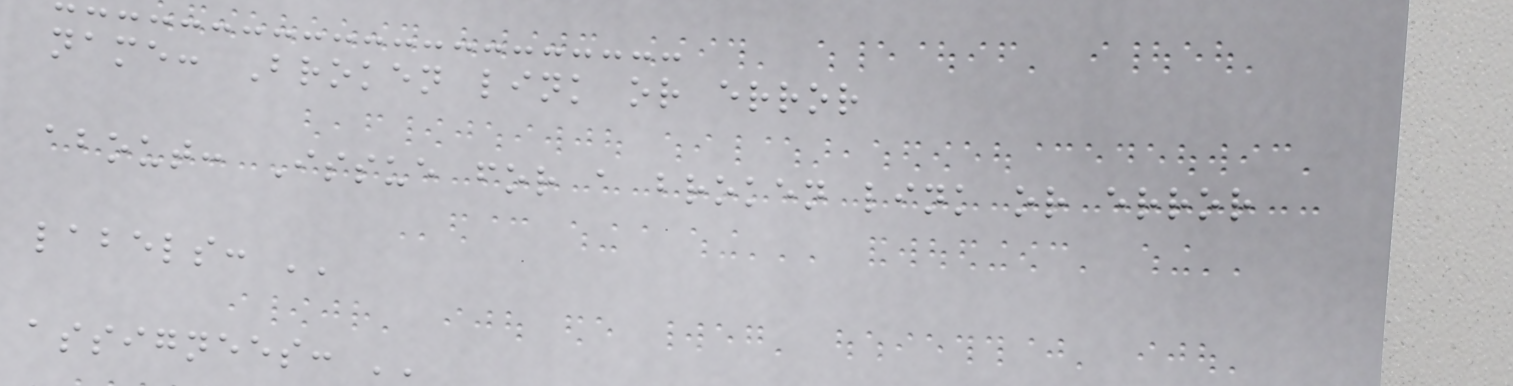name: Broken link or error
about: Issue for a broken link or error
labels: ''
assignees: ''
